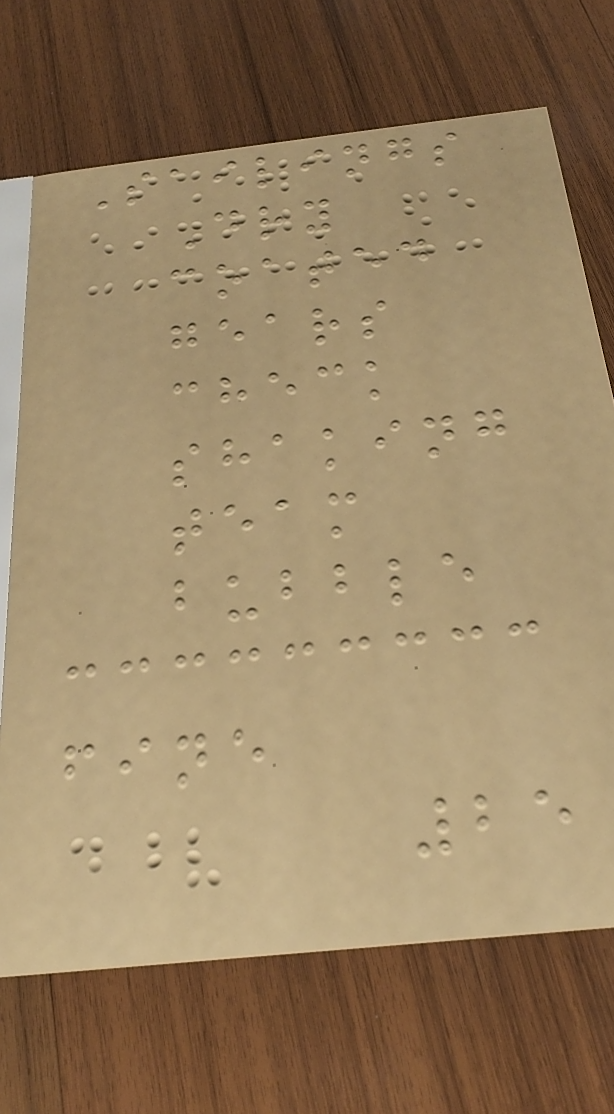Sailings
Dry
coated
gears
check
shaking
team
bubble
fine
25
